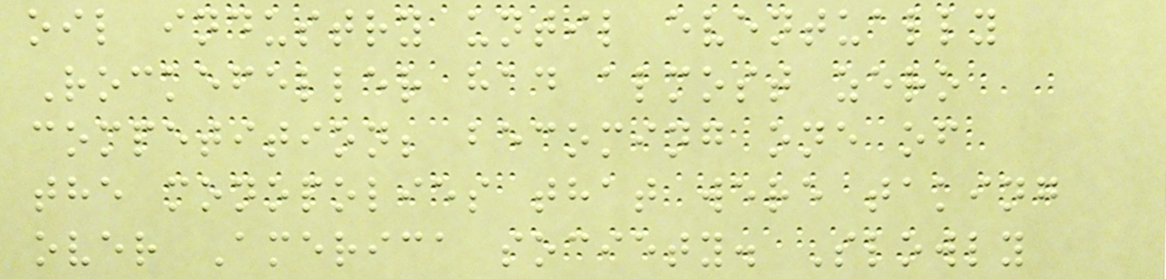oil industry until eventually
Rockefeller had almost zero
competition; becoming one of
the monopolies that were taking
over America society. Slowly
